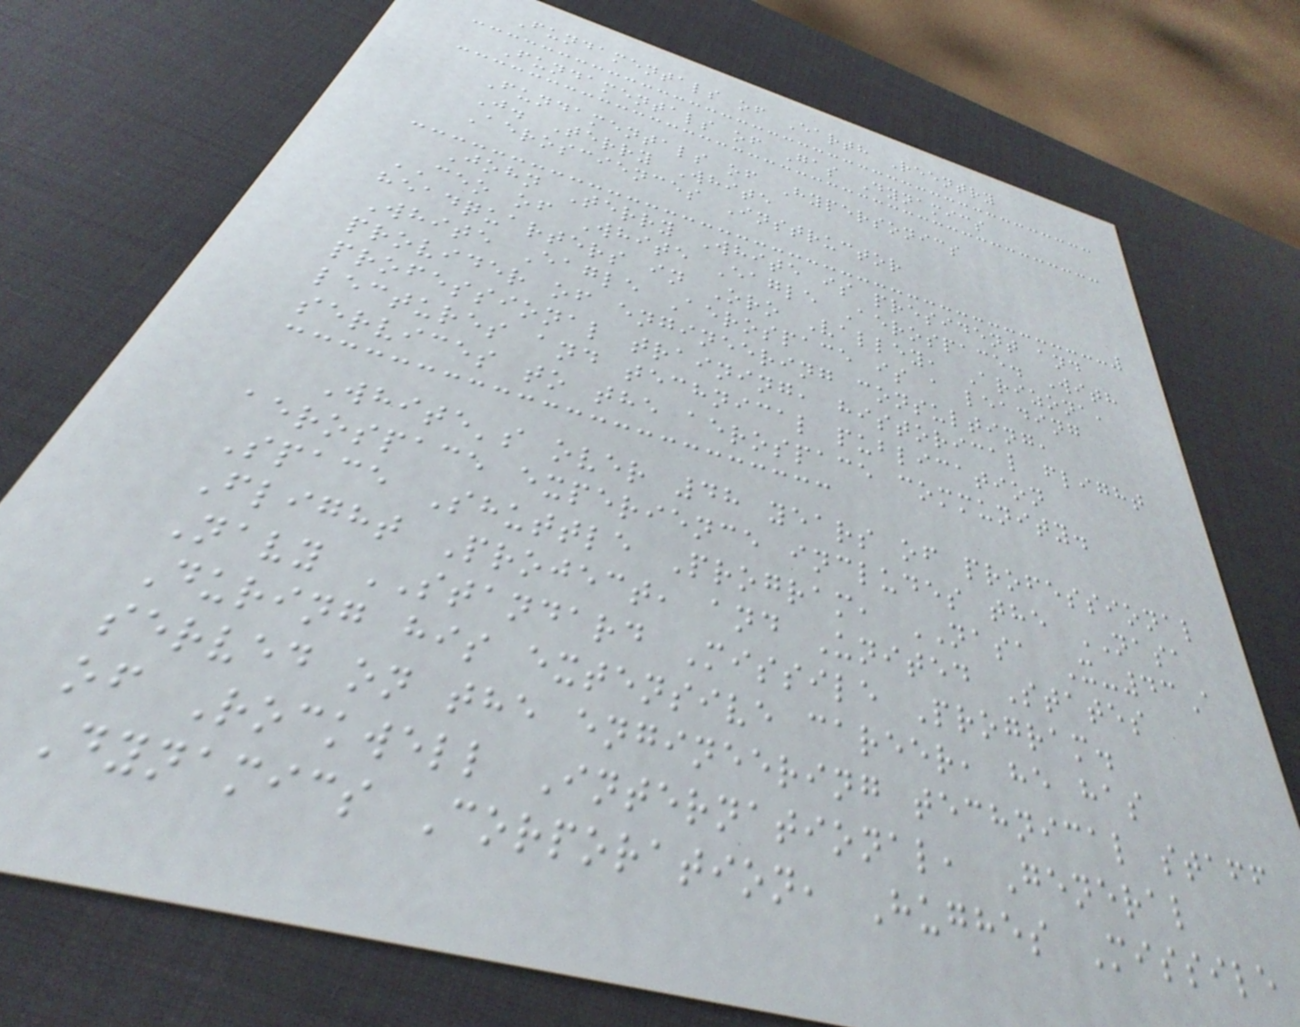Fundamentals of Earth Reentry
Fundamentals of Gas Dynamics
Fundamentals of Hypersonics
J. Terry White
Aerosciences Instructor
John Terry White is president and
CEO of White Eagle Aerospace. With
headquarters in Oro Valley, Arizona,
White Eagle Aerospace is a leading
provider of engineering consulting,
professional training, historical flight
lectures and technical publication
services to the aerospace community.
White's over 48 years of professional
aerospace experience includes the NASA
Space Shuttle Program, NASA X-43A
Flight Project, and United States
Navy STANDARD Missile Program.
During his extensive career, he has
served on the engineering technical staff
of Rockwell International, General
Dynamics Corporation, Hughes Missile
